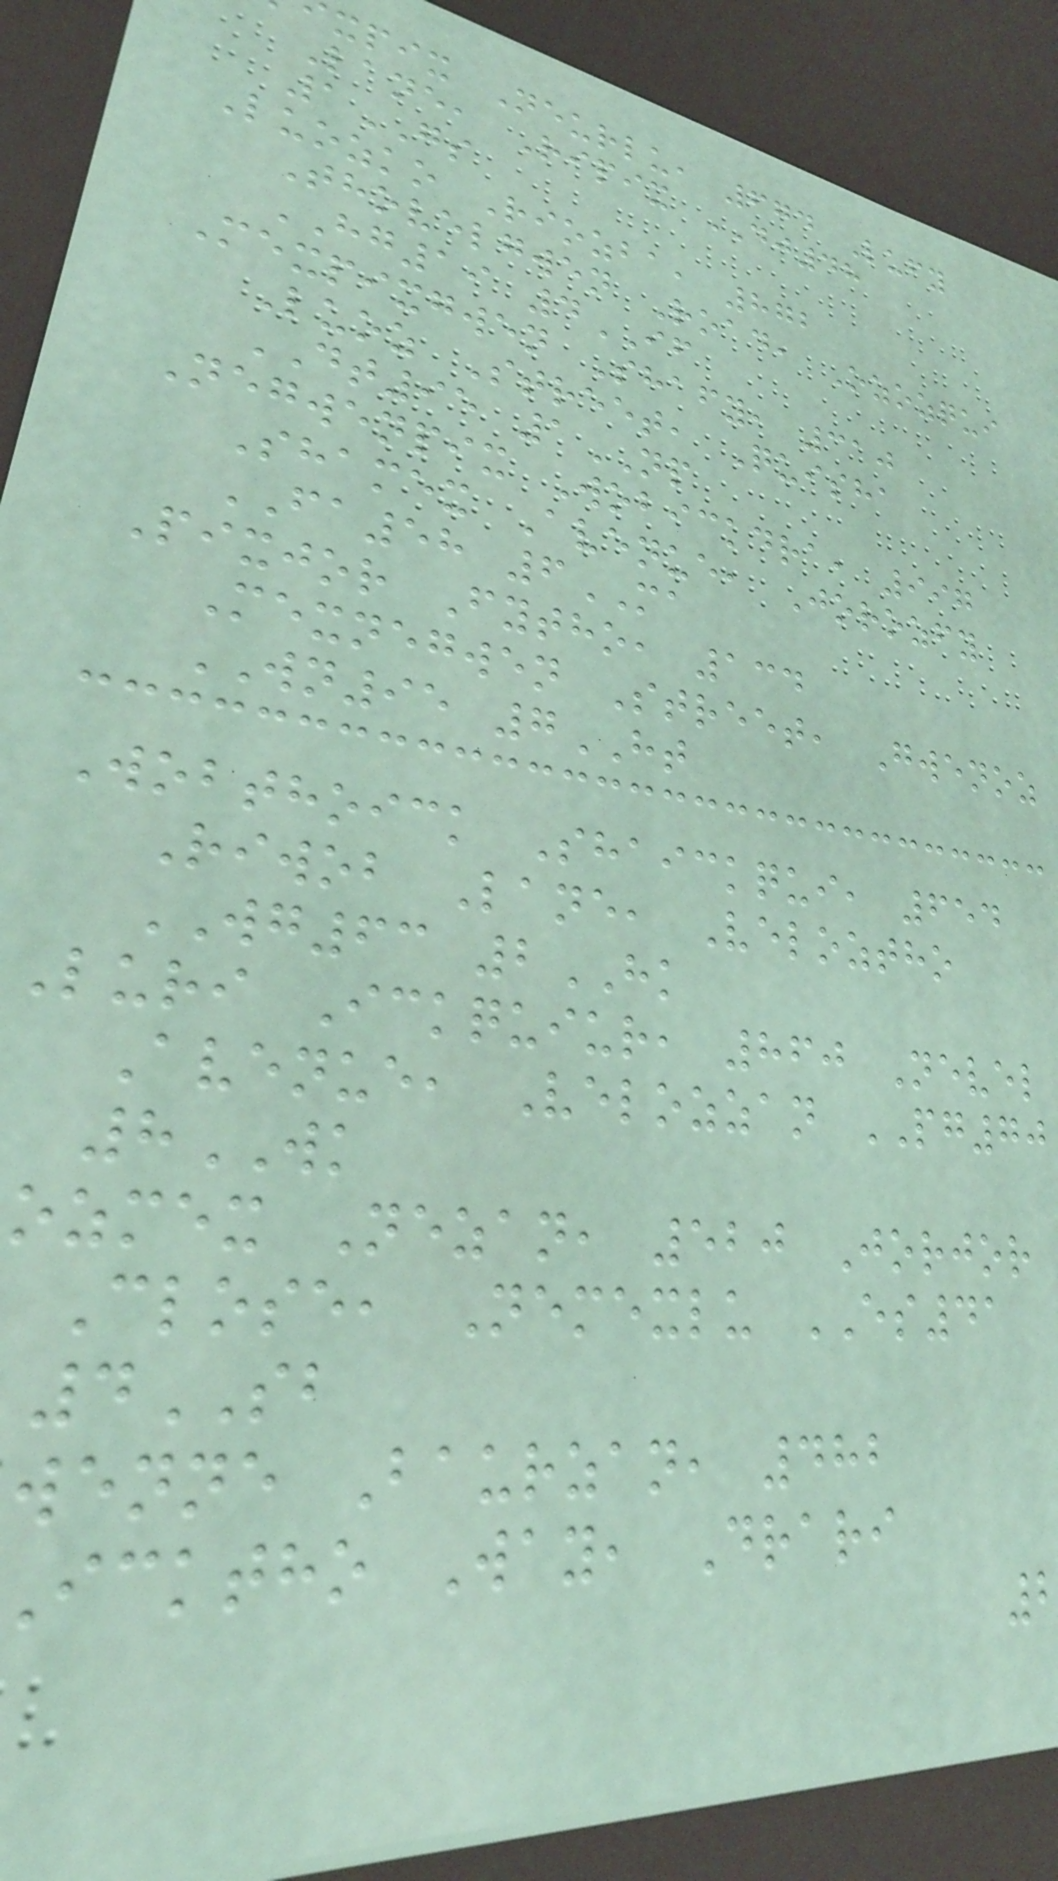xpix Neurlu, 674 Lufy
Lane, Ripix DJ48
1GS
Luozko Riozba, 872
Thovelgwen Road, Ozozqui
HG19 4IF
Mexpixgwen Shafy, 310
Luoz Street, Quisha
DT95 1NP
Negwenpix Wobickdra, 997
Shamex Avenue, Jorozfy
FA58 6MA
Pixjor Fytho, 134
Mexnegwen Street, Gwenoz
WN95 7HT
Wobthoick Shaickqui, 654
Riwob Lane, Veloztho
WG63 2HK
Luri Ickquiur, 860 Nevel
Avenue, Velozzan PG70
8WK
ozmex Nezan, 520 Jorjor
Close, Nemexlu ES41
4SB
wenne Baurzan, 482
icktho Way, Drari
